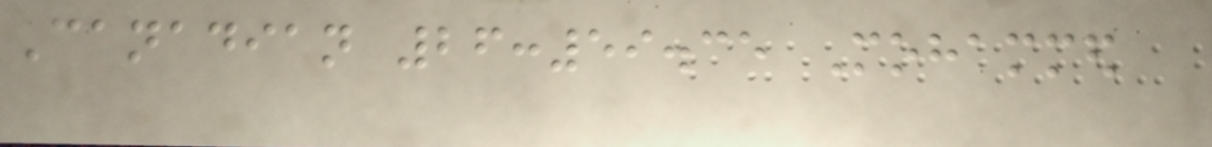Canadian 26:59.35 Mohammed
